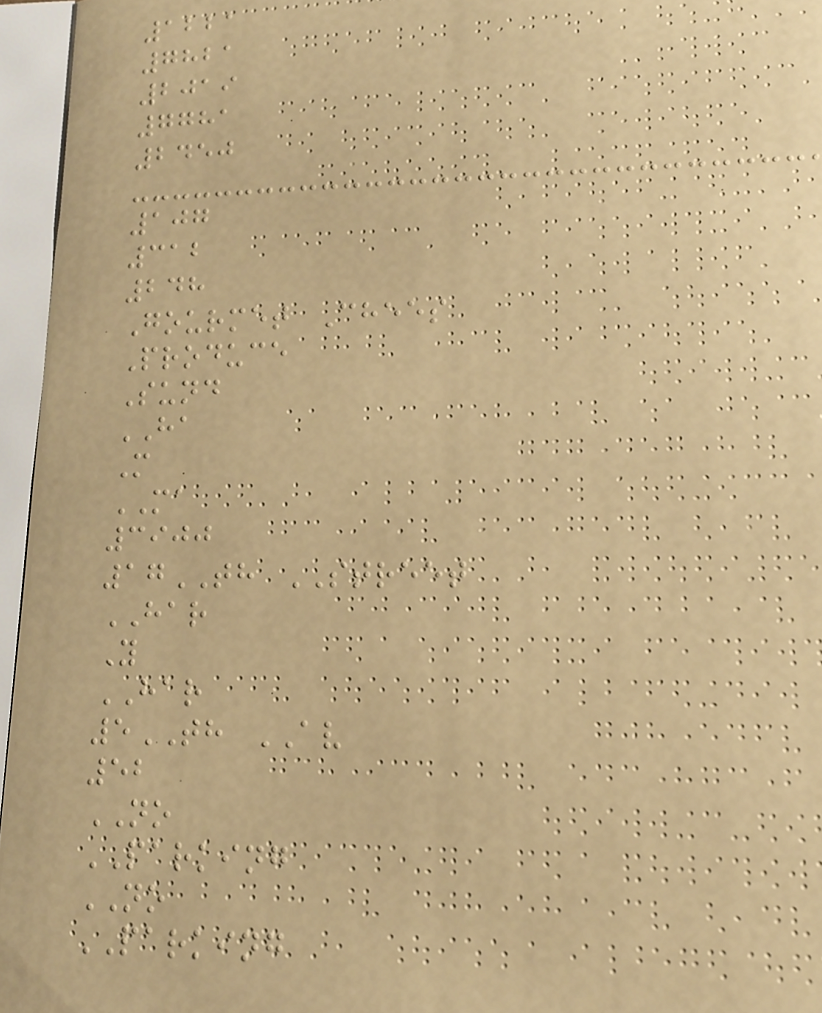1221
7821
2019
7781
2450
107
312
248
Gourmet Chees
Produce
Sund
HA
M
MA
3900
17TH STREET
HAR
Y
HAR
5TH AV
52
NO
PARKING
NO
PARKING
